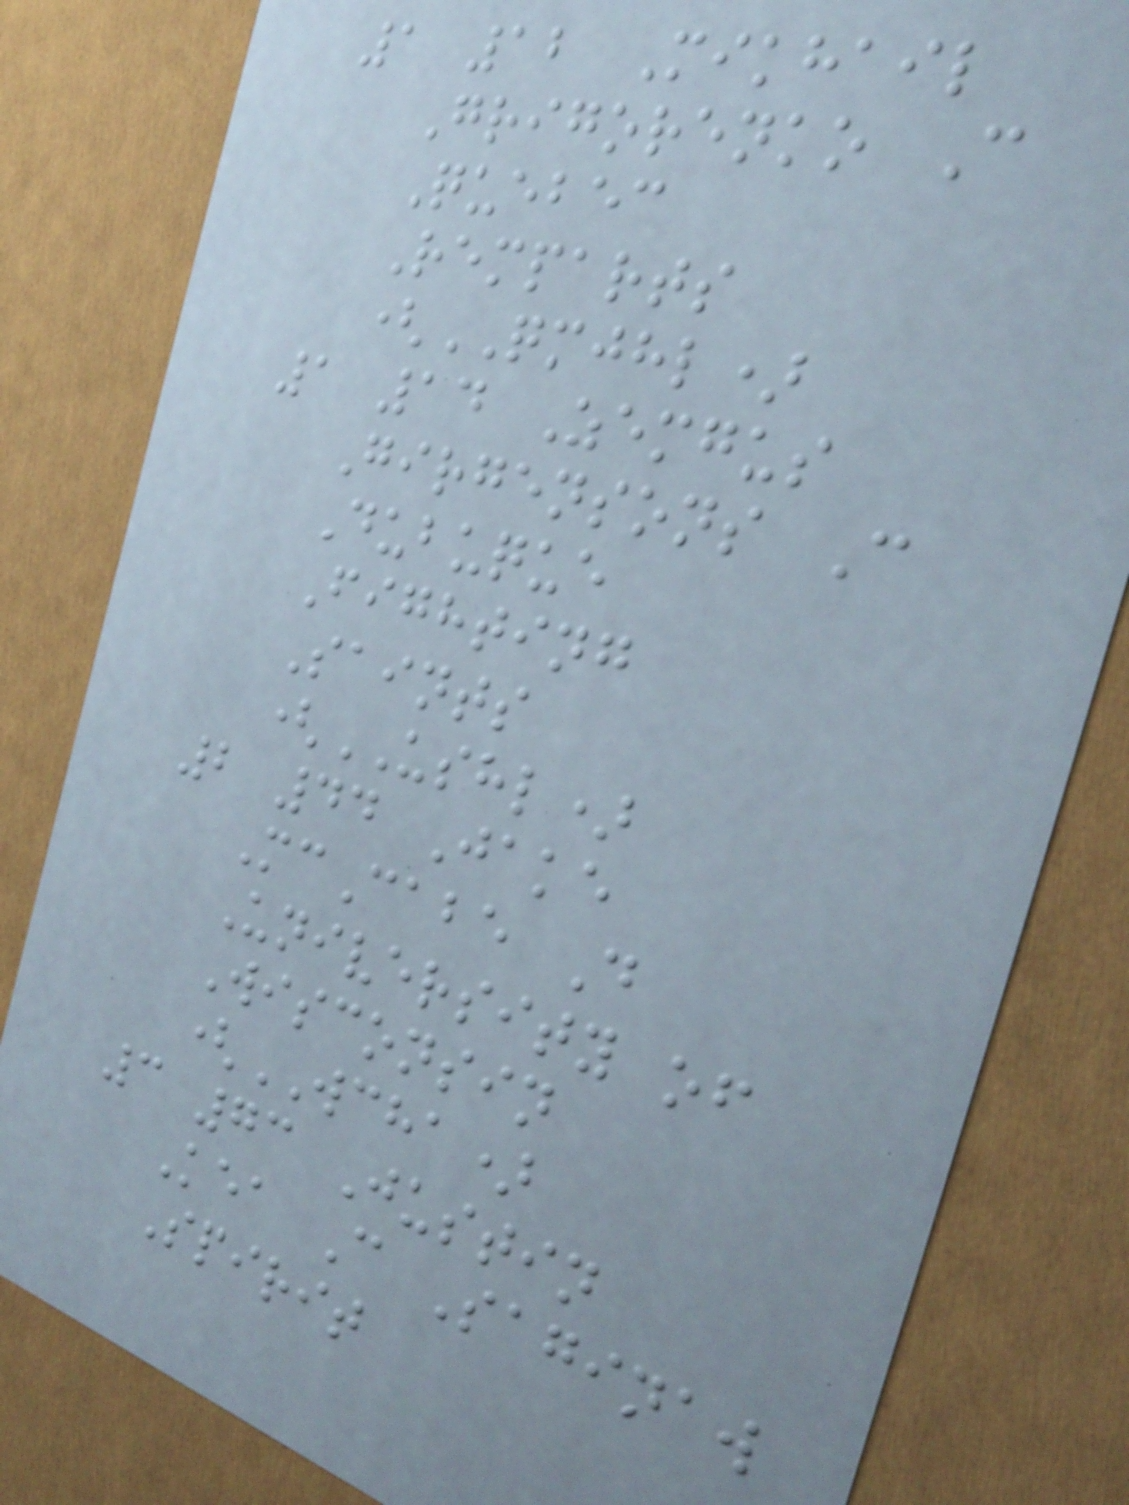1 12 Mikhail
Grigorenko C
Quebec
Remparts
(QMJHL)
1 14 Zemgus
Girgensons C
Dubuque
Fighting
Saints
(USHL)
2 44 Jake
McCabe D
University of
Wisconsin
(WCHA)
3 73 Justin
Kea C Saginaw
Spirit
